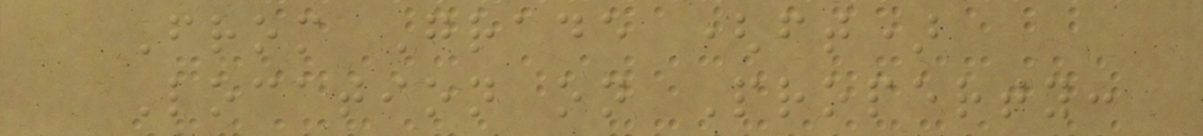From Grade (ft)
Location on Property:
